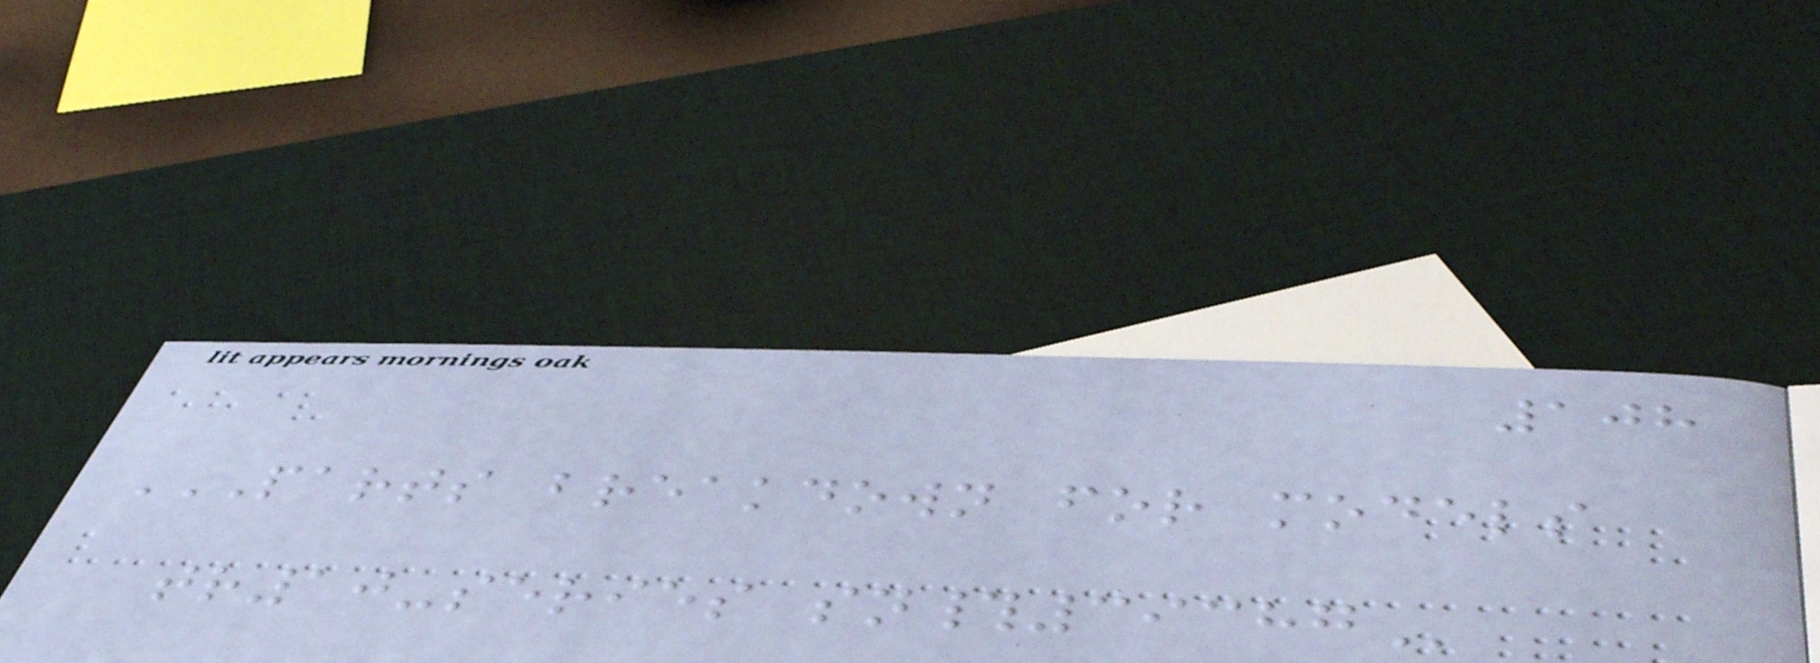108
PARTS BREAKDOWN FOR MODELS
TR10-SERIES SN#39387
